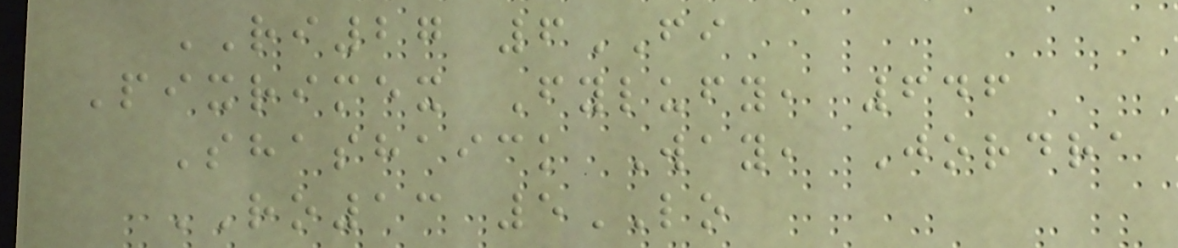RI27 6FI
Pixrimex Fylufy, 646
Shashaick Way, Jordra
RO13 5LO
